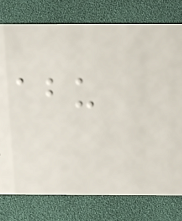abu
